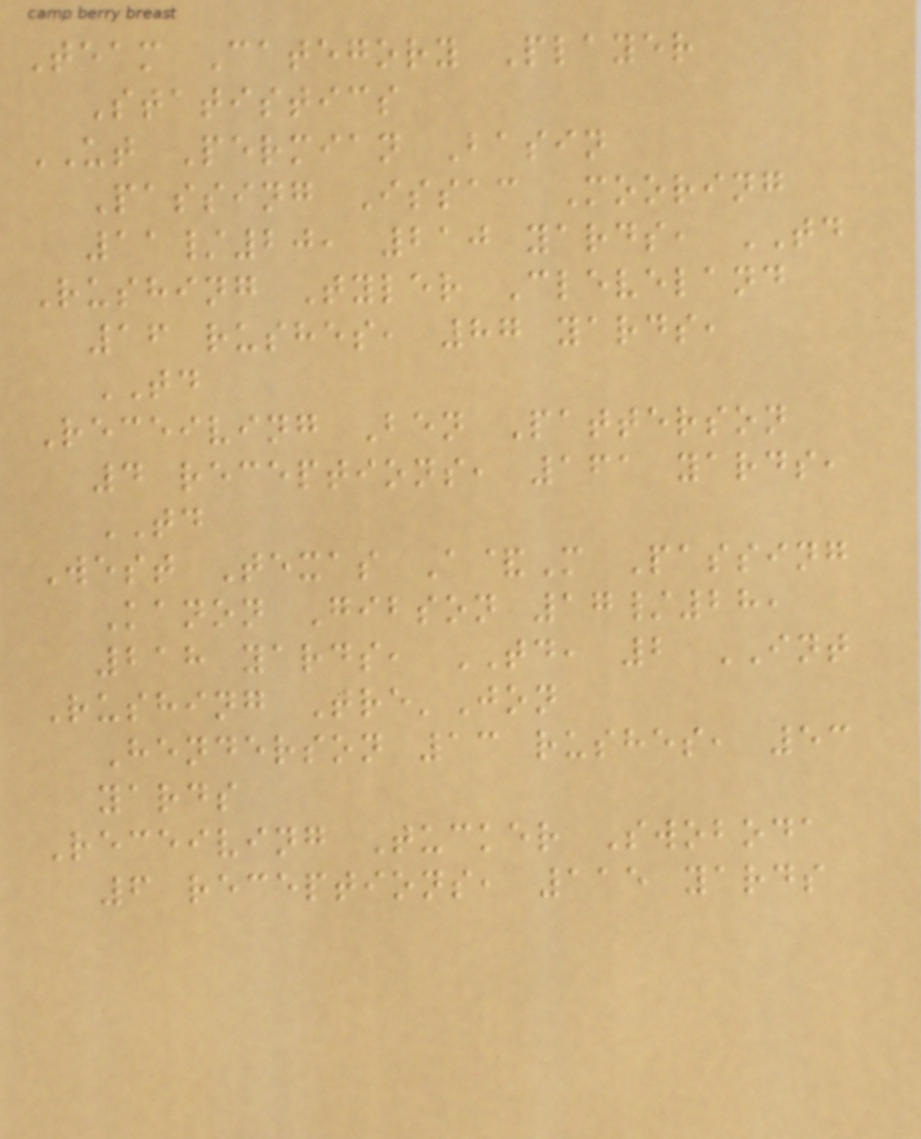Team Category Player
Statistics
UT Permian Basin
Passing Issac Mooring
11/20, 210 yards, TD
Rushing Tyler Cleveland
16 rushes, 87 yards,
TD
Receiving Ben Patterson
4 receptions, 161 yards,
TD
West Texas A&M Passing
Kanon Gibson 17/28,
218 yards, TD, 2 INT
Rushing Tre'Jon
Henderson 13 rushes, 53
yards
Receiving Tucker Swoboda
6 receptions, 115 yards
